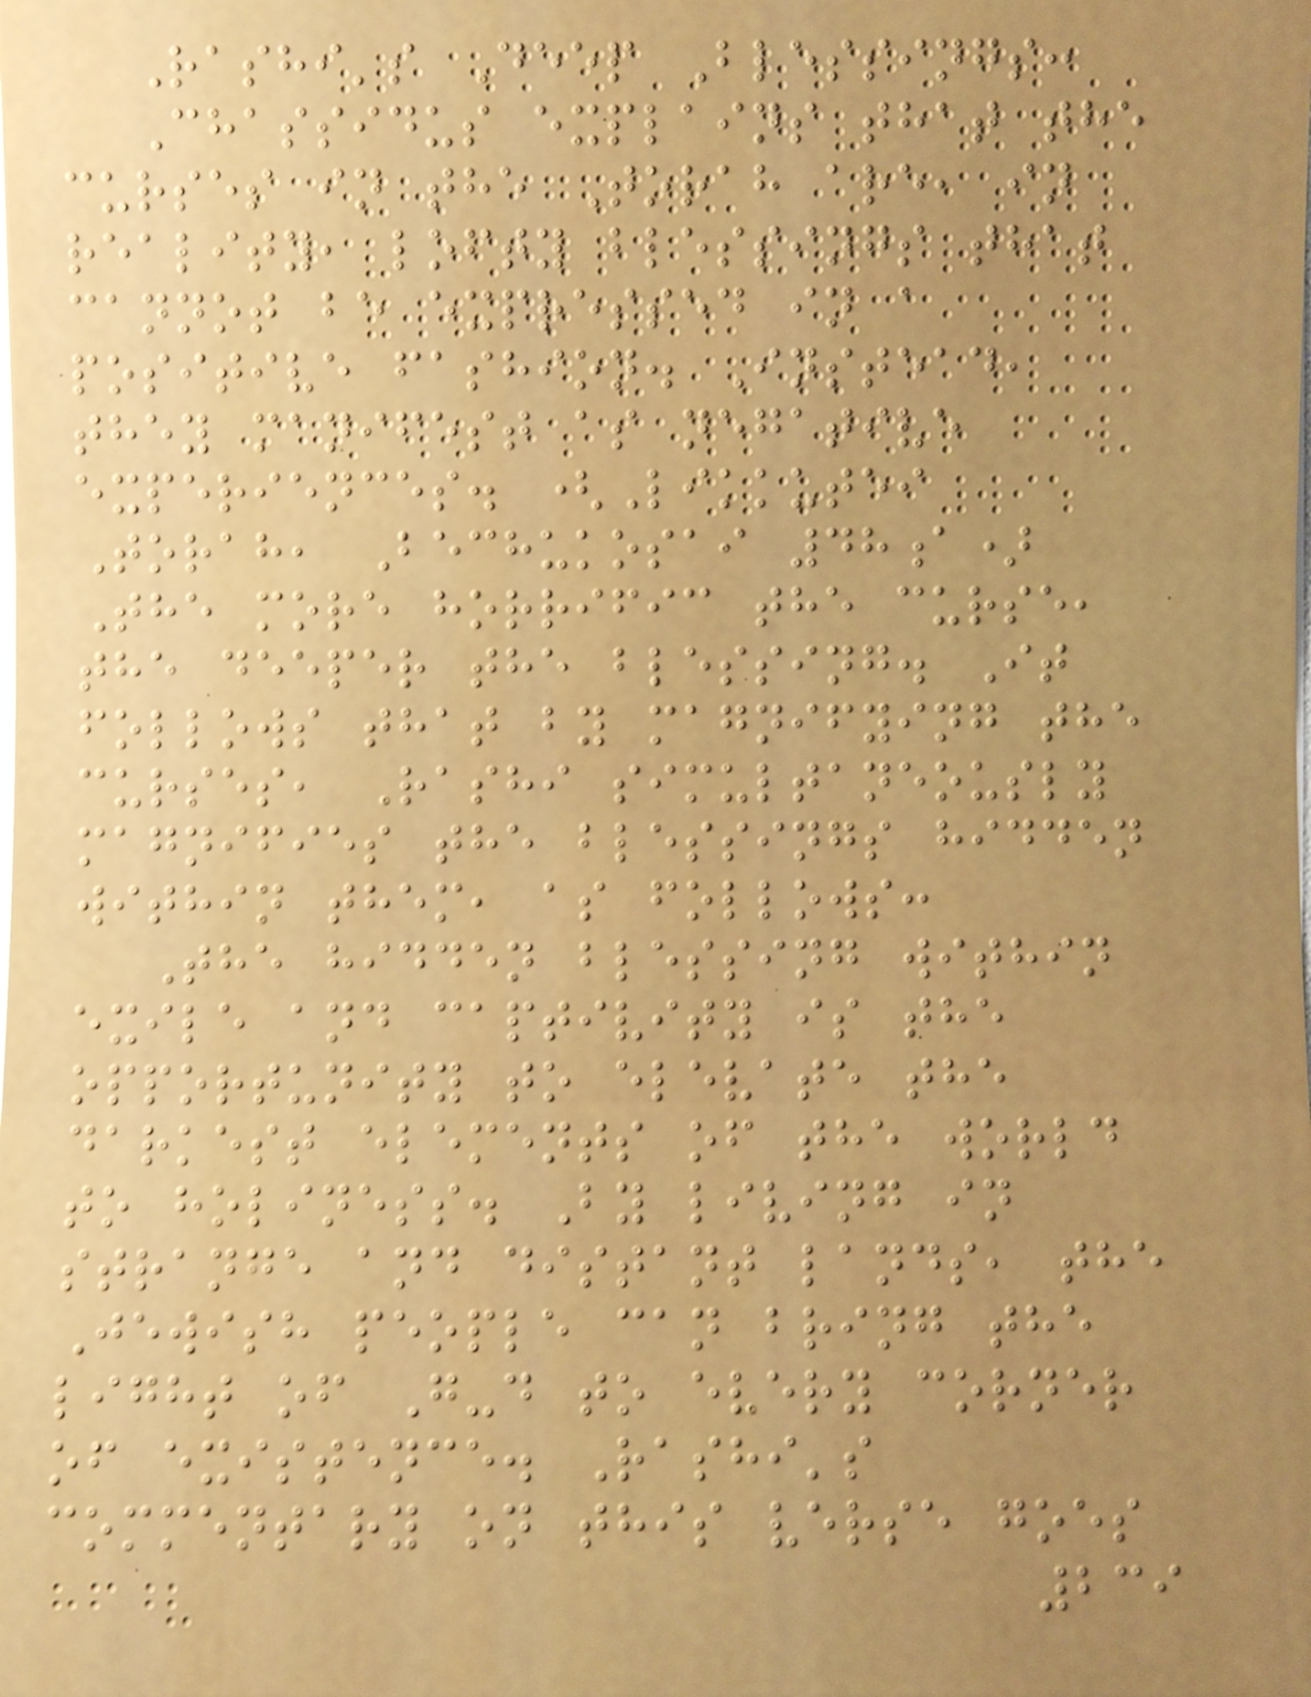Rashi's Deep Blessings:
Chassidus explains that the
curses in the Torah are, in
reality, lofty blessings that
cannot be expressed in a
positive fashion. Instead,
they manifest as negative
experiences. (Likkutei
Torah, Bechukosai 48a)
The more horrific the curse,
the deeper the blessing. It
follows that by magnifying the
curses, Rashi simultaneously
magnifies the blessings hidden
within them, as follows:
The hidden blessing within
exile and captivity is the
opportunity to elevate the
darkest elements of the world
to holiness. By living in
strange and distant lands, the
Jewish people can bring the
light of G-d to every corner
of existence. Rashi's
commentary on this verse goes
239
